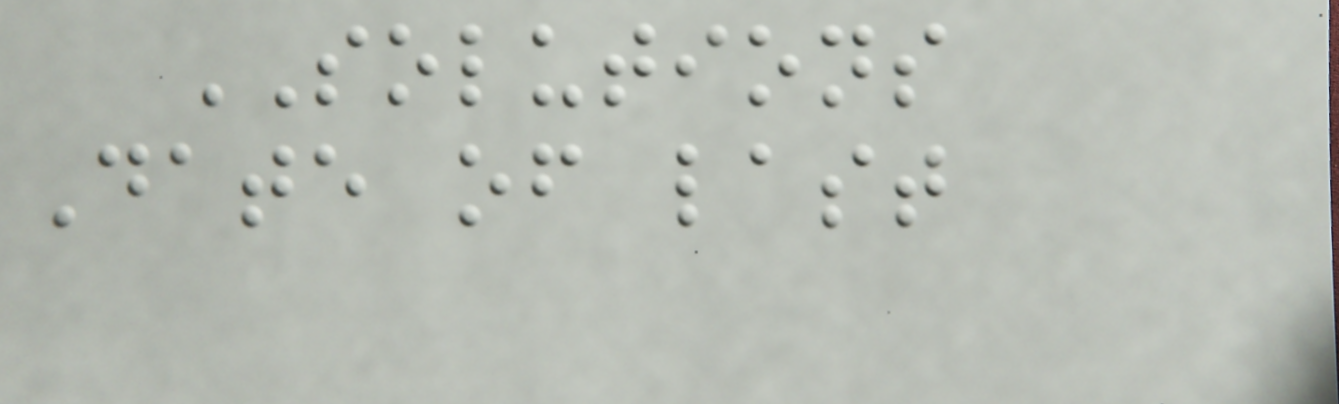SOLUTIONS
Date of last
